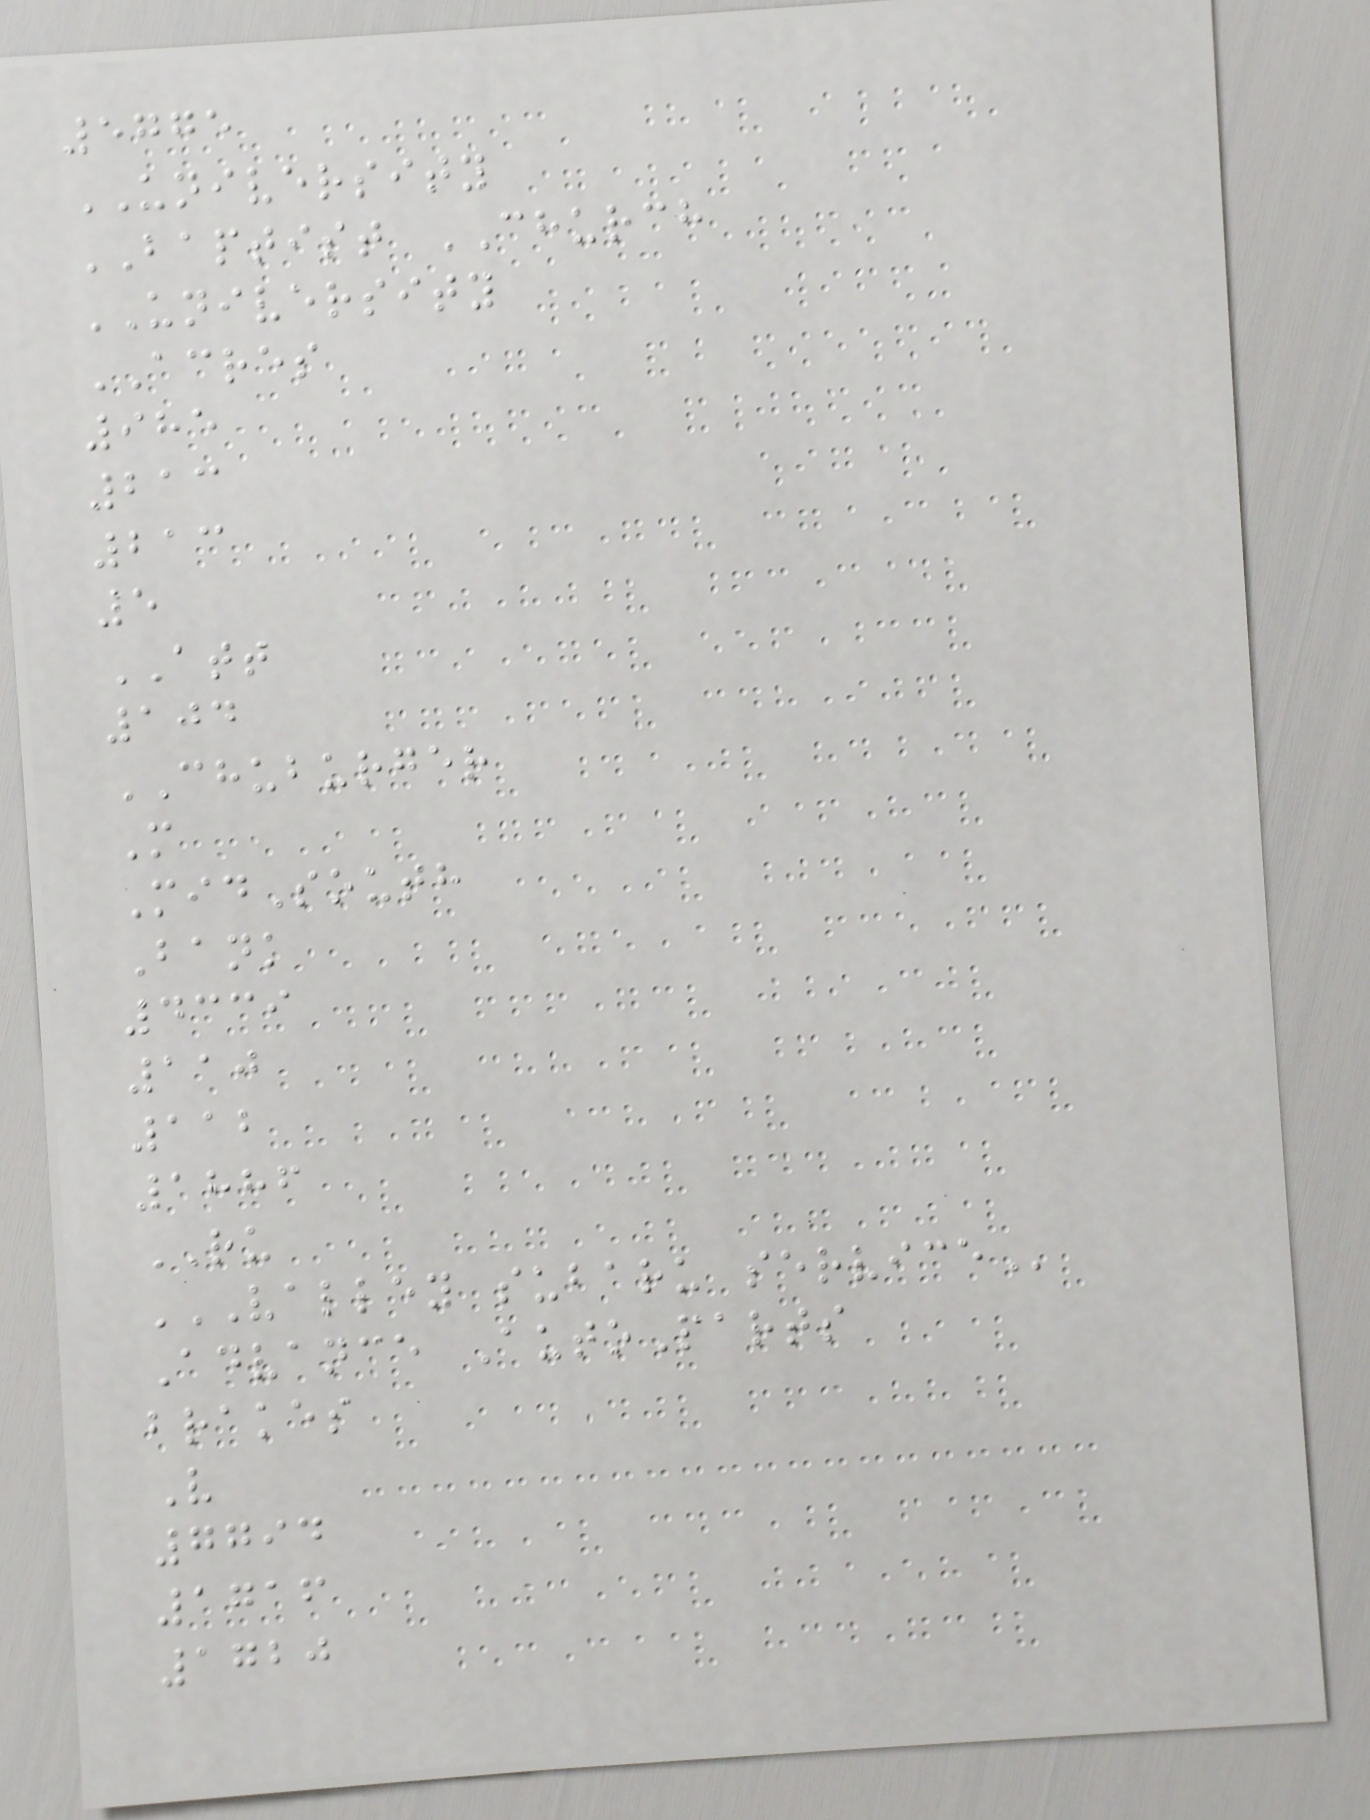5775
UNIVERSITY
BAPTIST CHURCH
UNIVERSITY
ACRES
985
213
213
5
ATT
104
CHUBURGER
M
MidSouth
Bank
4339
110
112
1886
RU
VALLEY SUBARU SERVICE
Advance AutoParts
brakes
V
7794
1716
1720
